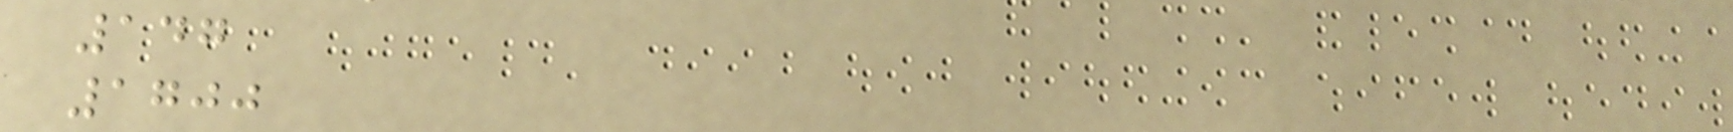147
1700
